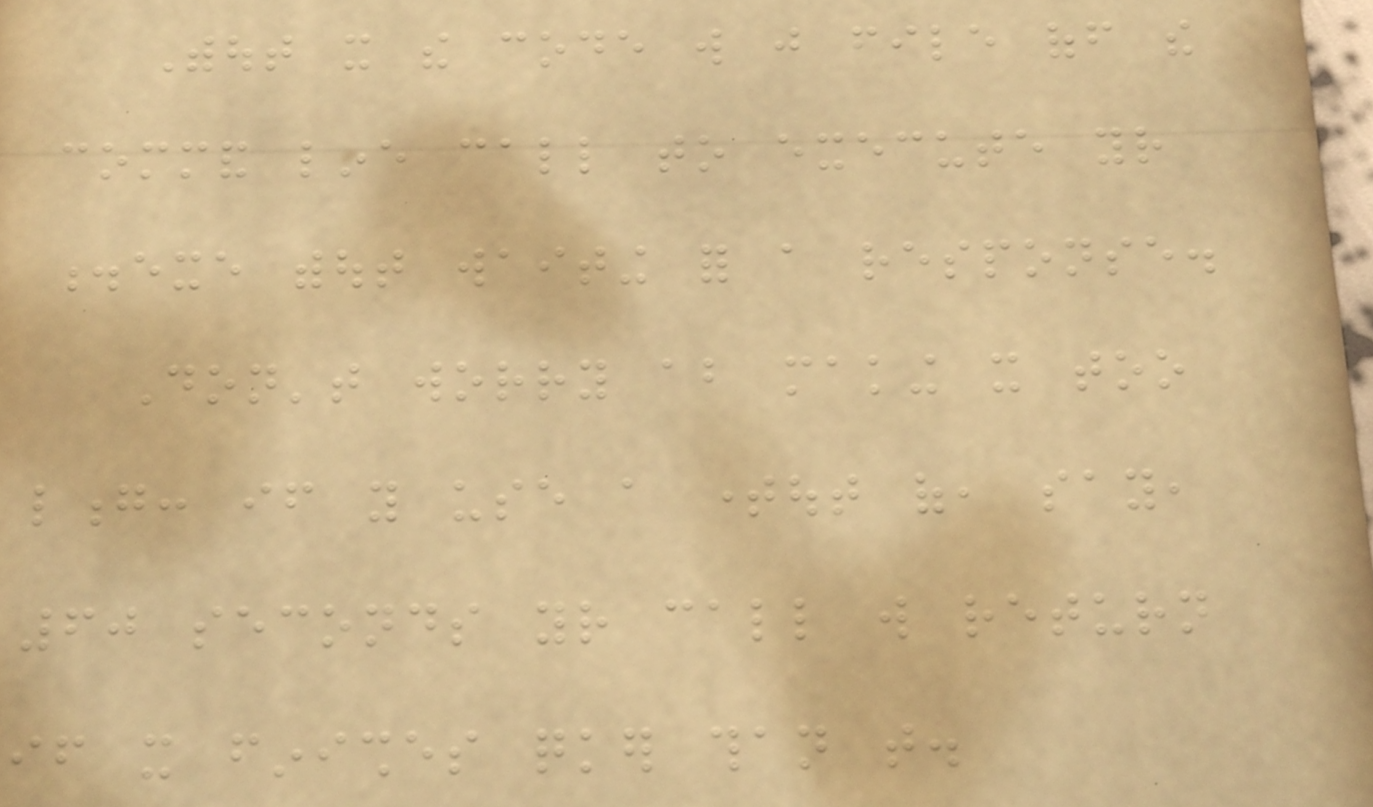Without it the code will just file off the
command line call to execute your
.exe without waiting for a response.
Don't worry about making it too
long: if you use a timeout of, say,
60 seconds your call will return
if it finishes quicker than that.
